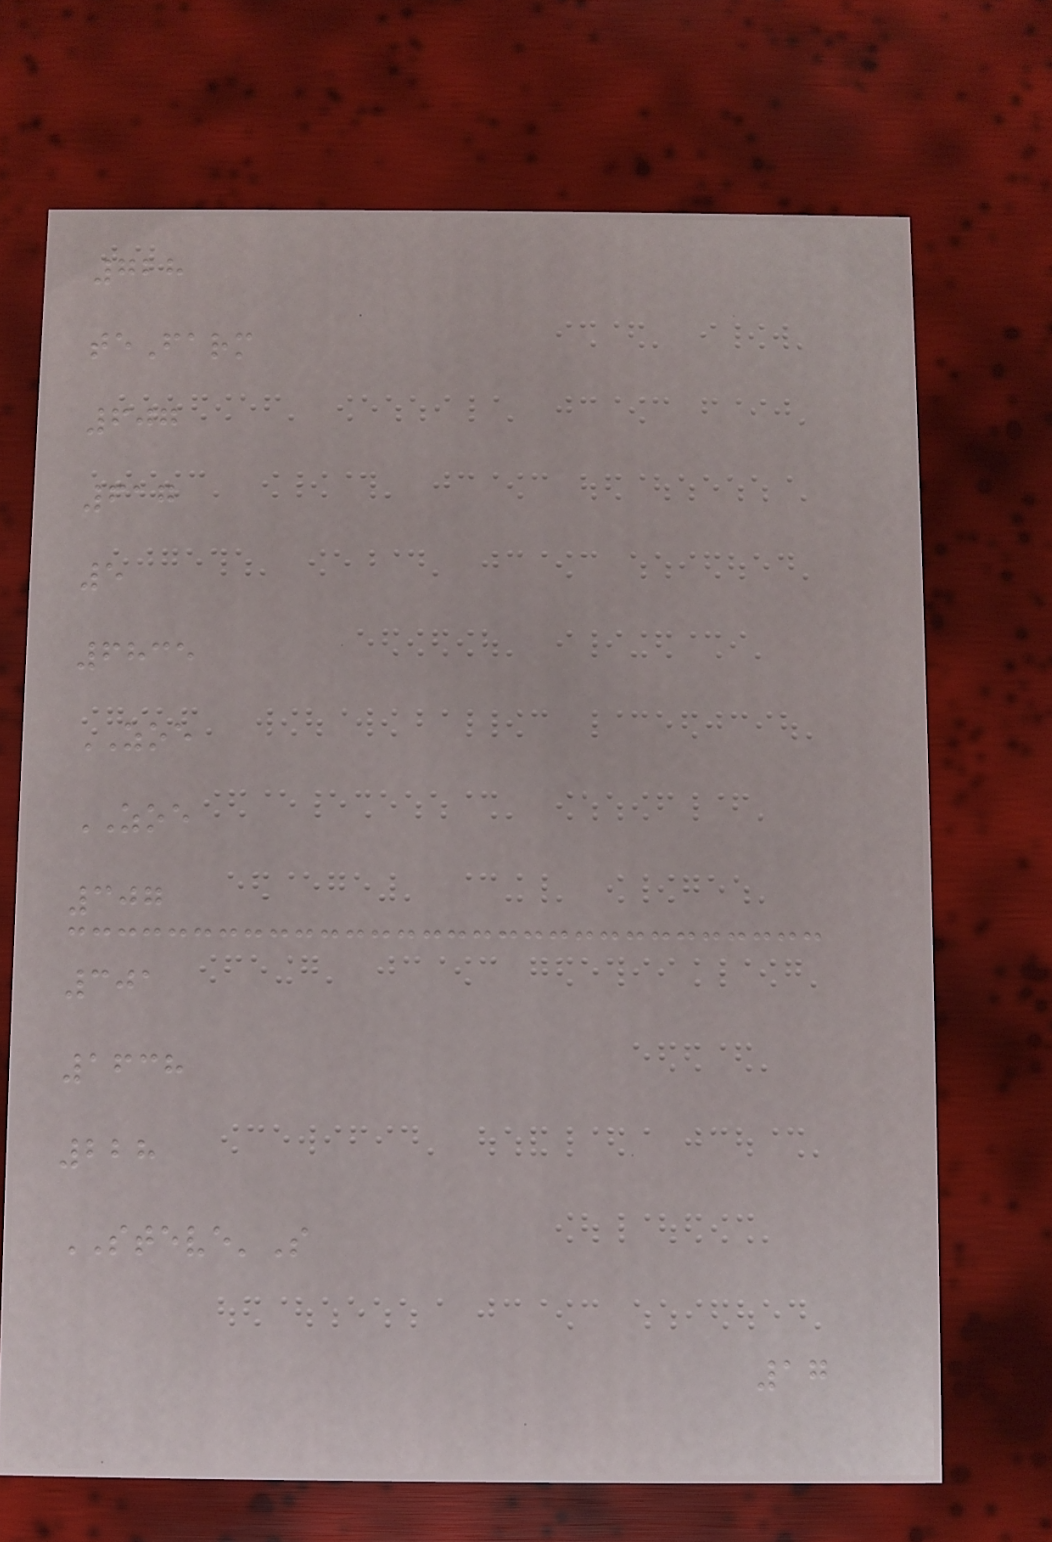728
teFarm
607
617
5
6835
ZOE
ZOE
307
301
1638
228
STEVE'S
17
